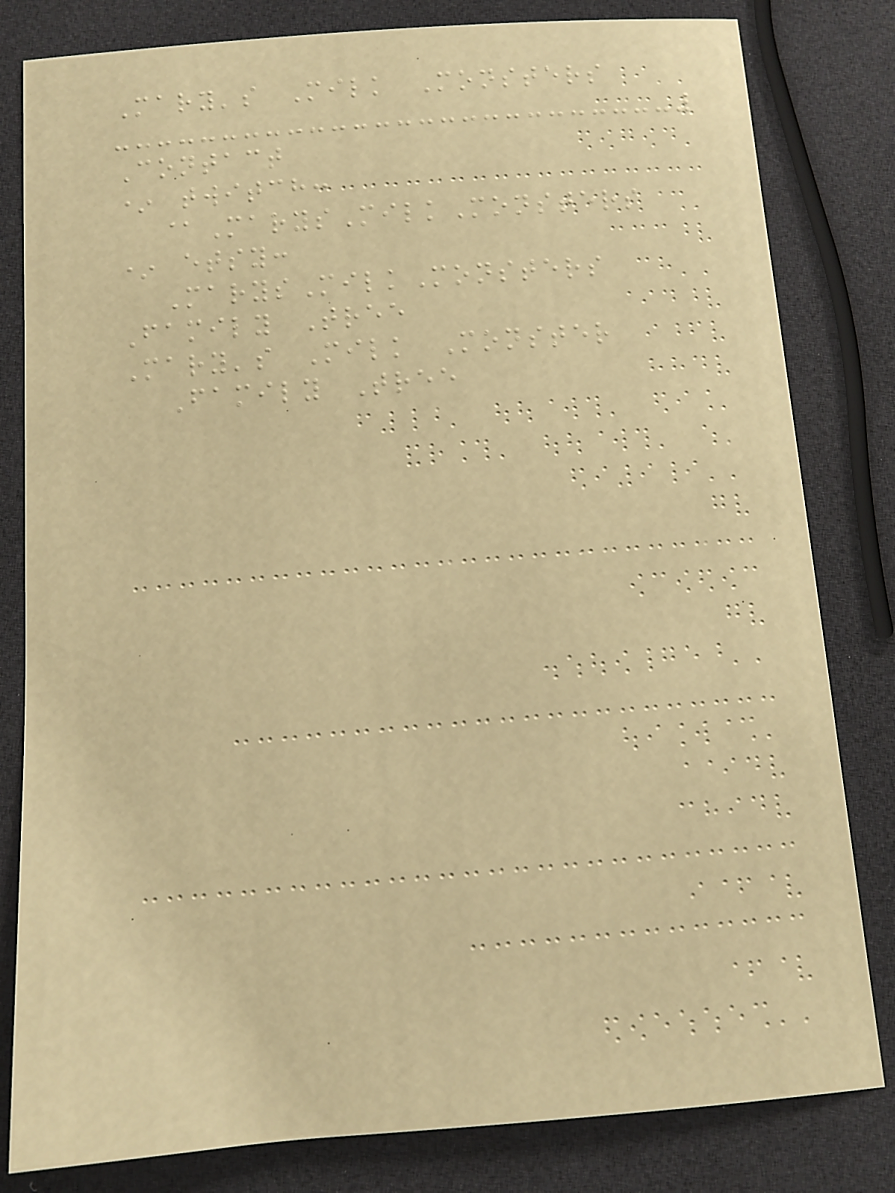Mary's Milk Monsters
Contact
* twitch:
@MarysMilkMonsters
* etsy:
MarysMilkMonsters
Family Tree
Mary's Milk Monster
Family Tree
